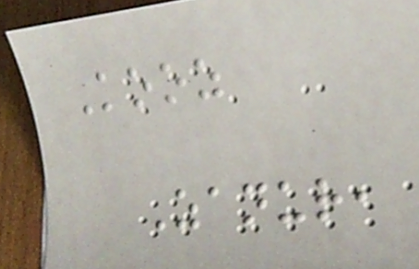Kooz
Zanur,
